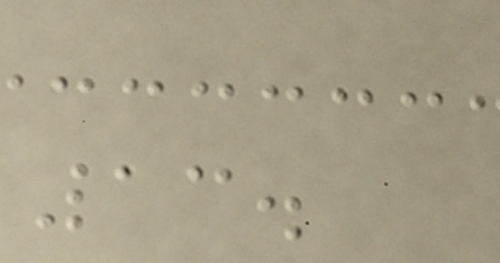13.
